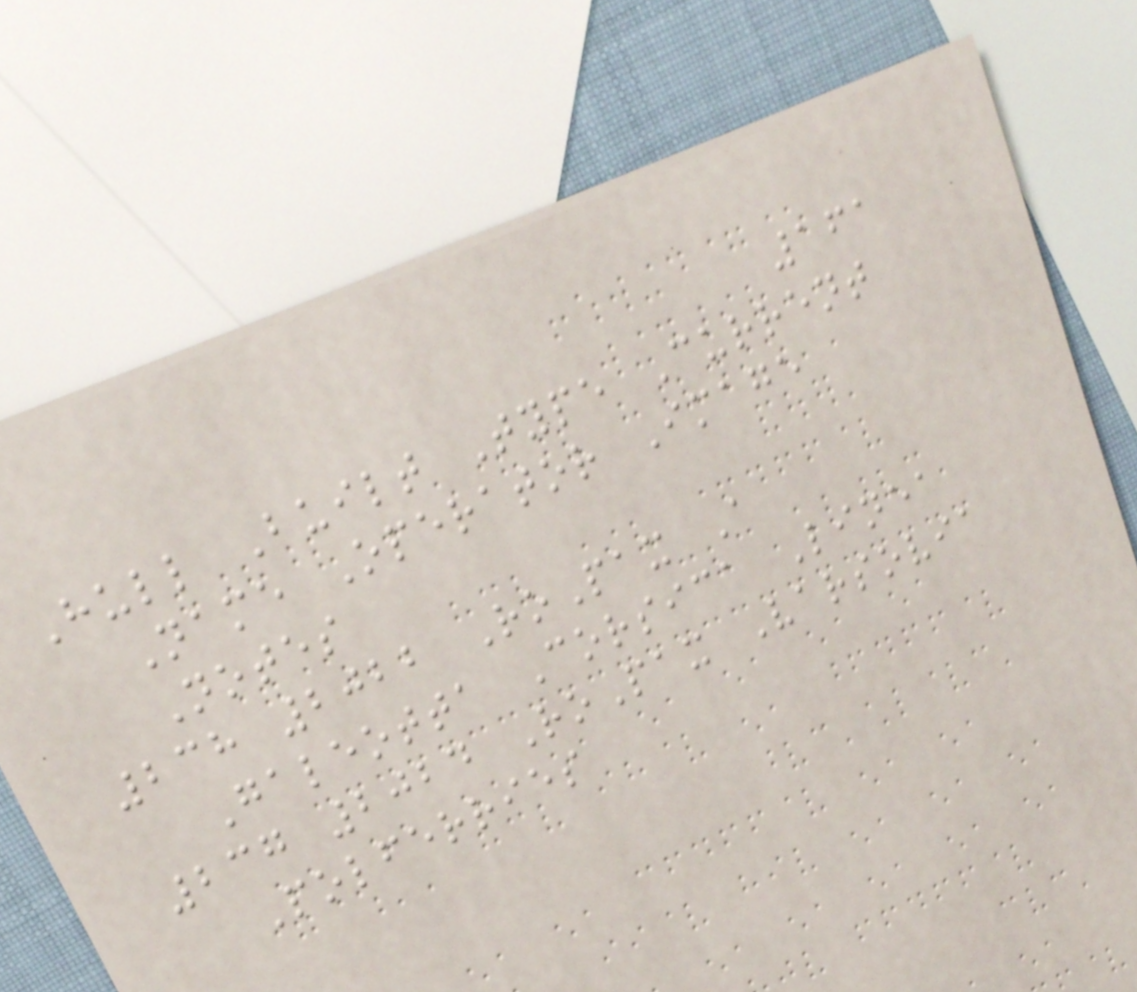161
Hull Built Type Current
Name Operator Image
Notes
238 2022 RoPax A
Galeotta Corsica Linea
237 2024 RoPax Varsovia
Polferries
